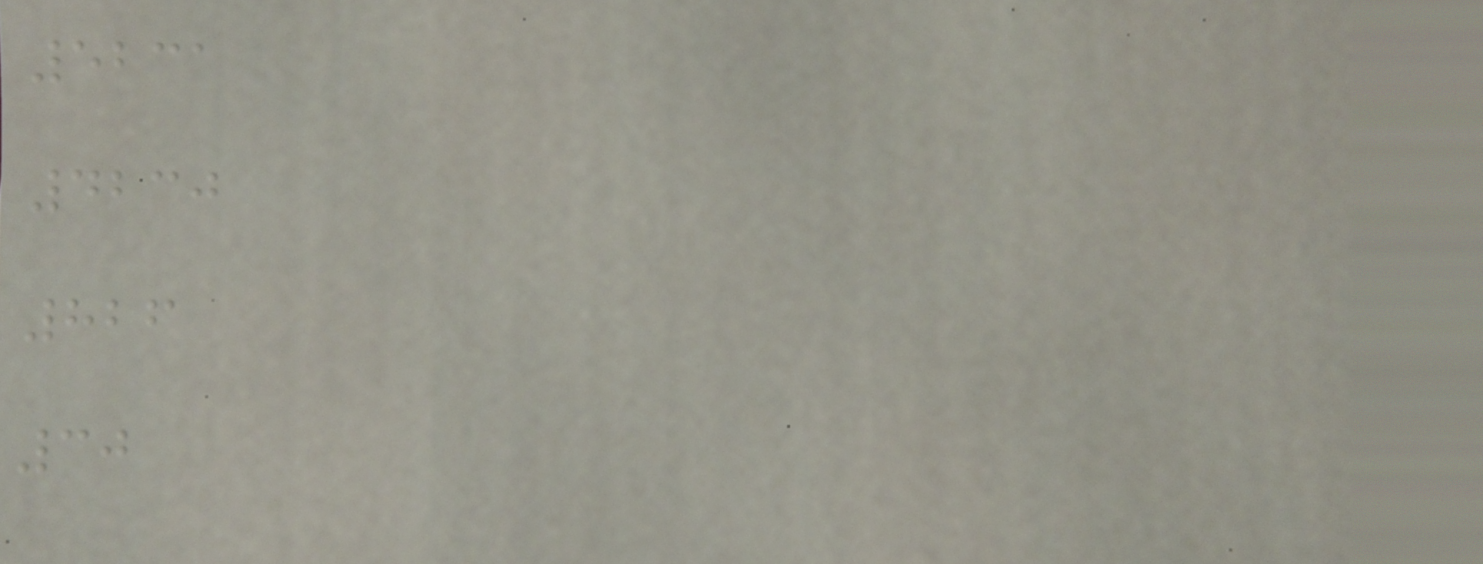5231
4230
826
30
